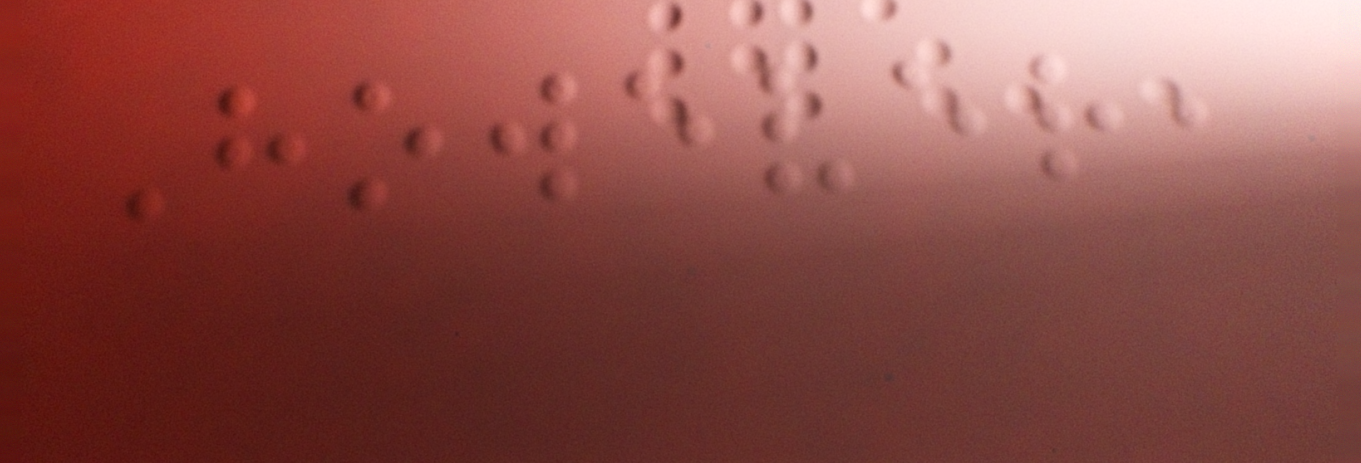However,
